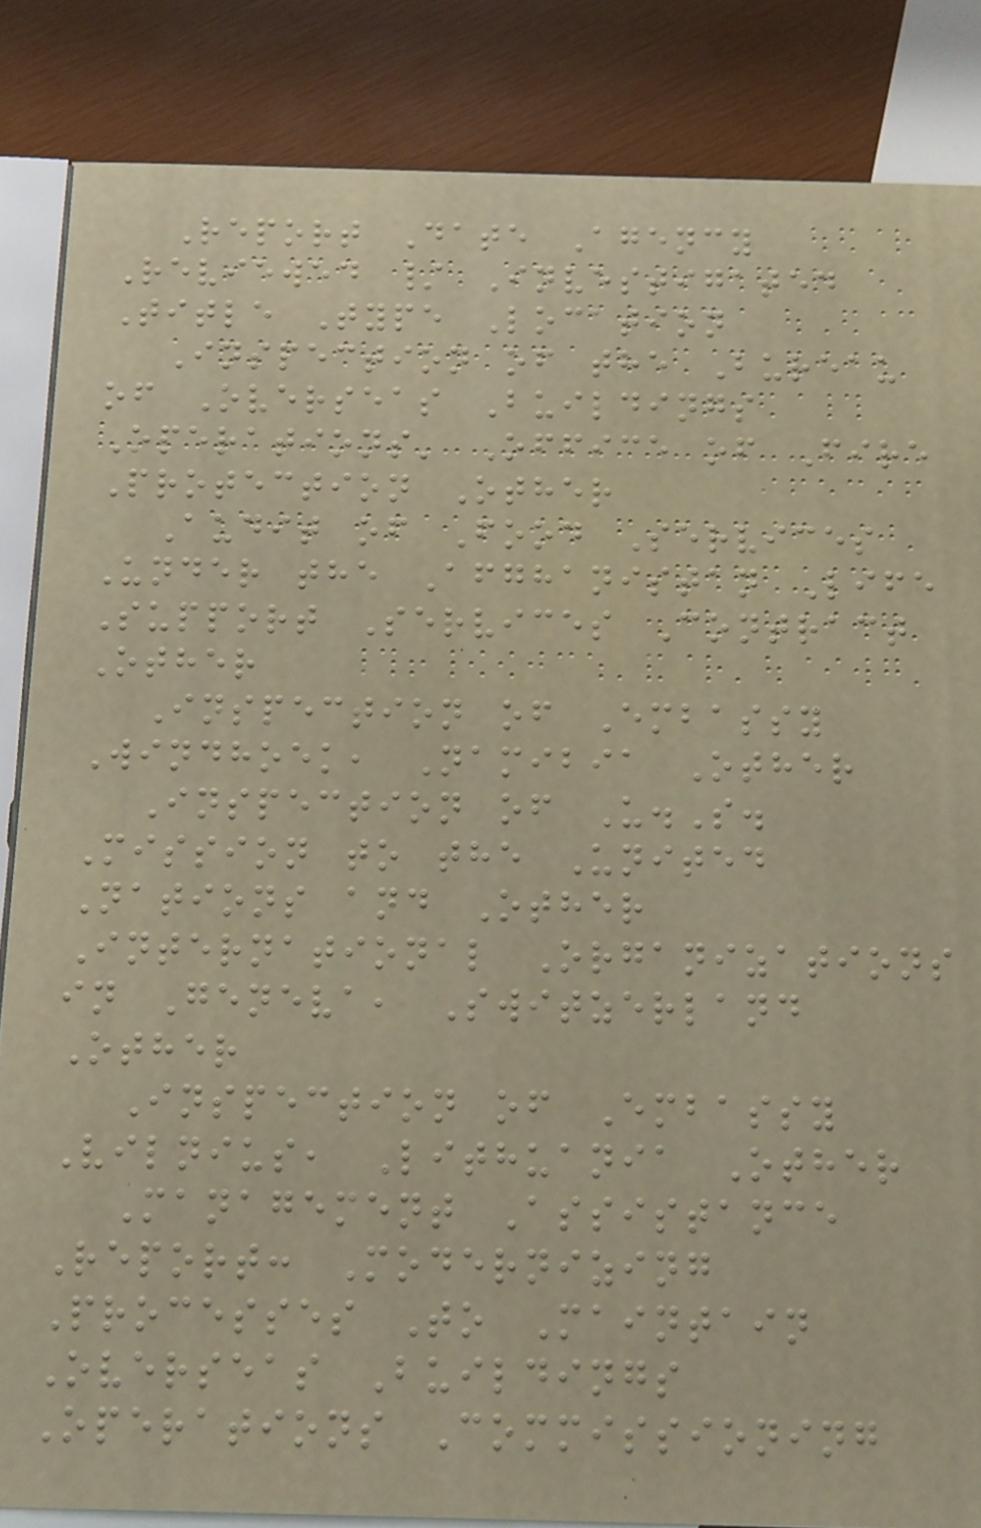Report Date Agency
Reviewed / Investigated
Title Type Location
Inspection of the Bureau
of Overseas Buildings
Operations' Office of Fire
Protection Other
Audit of Food Services
Under the Afghanistan Life
Support Services Contract
Other
Inspection of Embassy
Windhoek, Namibia Other
Inspection of U.S.
Mission to the United
Nations and Other
International Organizations
in Geneva, Switzerland
Other
Inspection of Embassy
Vilnius, Lithuania Other
Management Assistance
Report: Modernizing
Processes To Maintain
Overseas Buildings
Operations Commissioning
